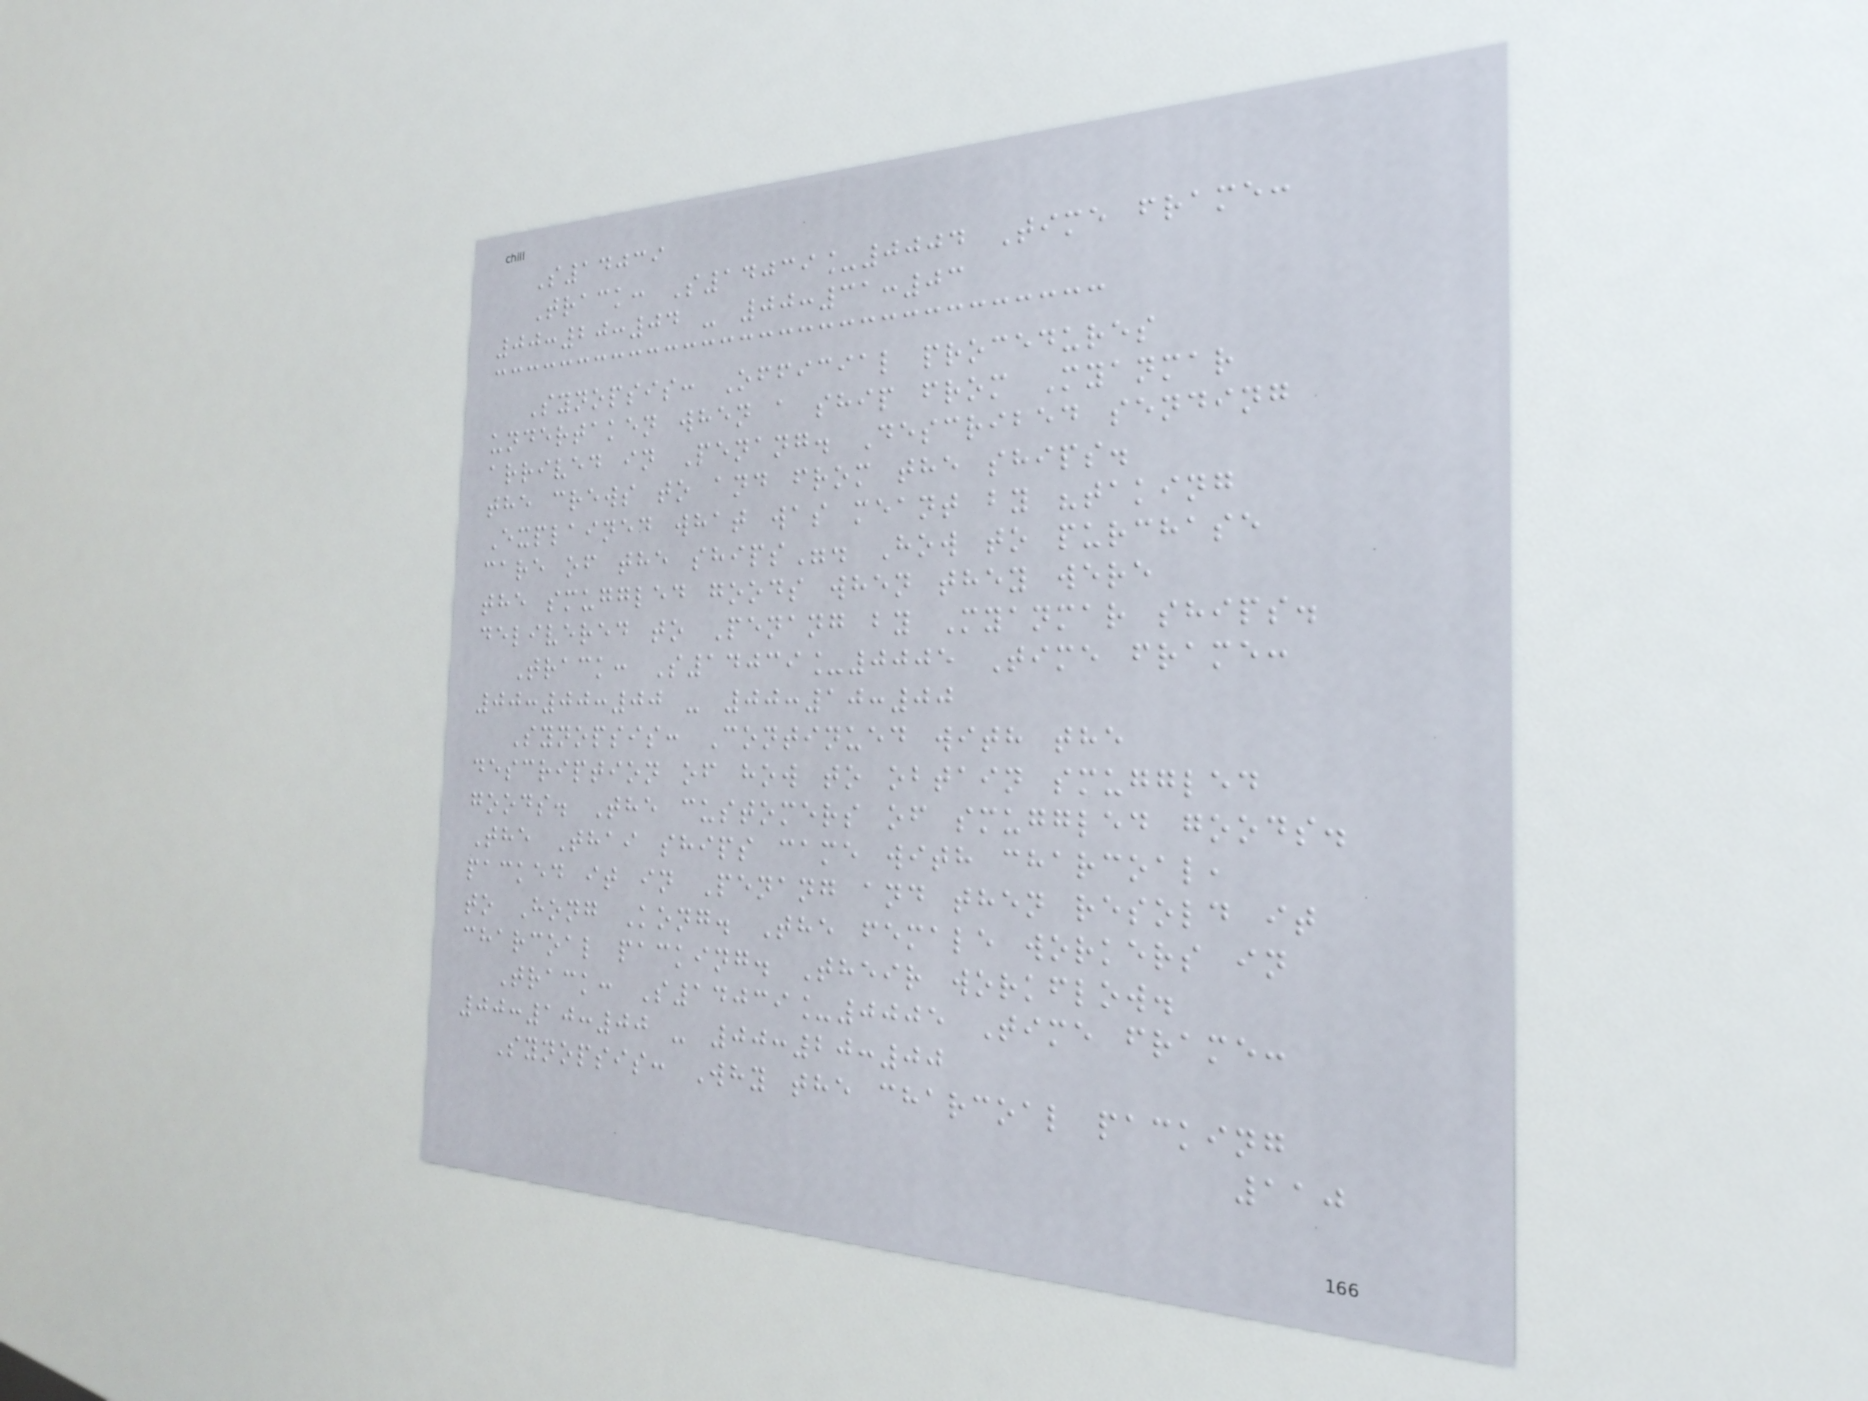S14039
Track: S14039_0004 Time frame:
00:20:04 - 00:31:03
Synopsis: Official procedures
undertaken when a ship from Myanmar
arrived in Penang. Described sending
the crews to and from the ships.
Explained what was meant by "taking
care of the ships". How to purchase
the smuggled goods when they were
delivered to Penang by Myanmar ships.
Track: S14039_0005 Time frame:
00:00:00 - 00:10:00
Synopsis: Continued with the
description of how to obtain smuggled
goods. The customers of smuggled goods.
The Thai ships came with charcoal,
packed it in Penang and then resold it
to Hong Kong. The female workers in
charcoal packing. Their workflow.
Track: S14039_0005 Time frame:
00:10:00 - 00:20:00
Synopsis: Why the charcoal packing
110
